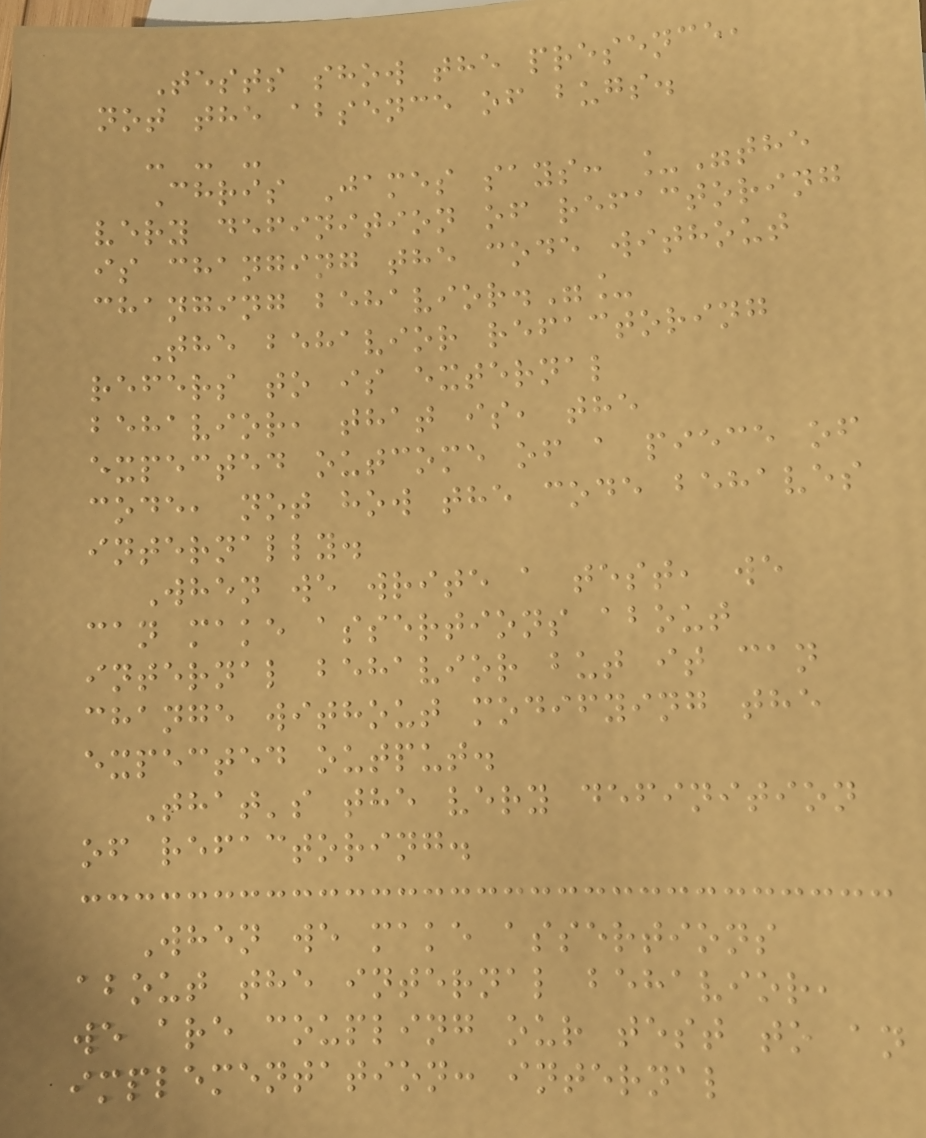Tests show the presence,
not the absence of bugs.
- - -
Chris James says: _"the
very definition of refactoring
is changing the code without
changing behavior."_
The behavior refactoring
refers to is external
behavior, that is, the
expected outcome of a piece of
code, not how the code behaves
internally.
When we write a test, we
can make assertions about
internal behavior but it can
change without modifying the
expected output.
That's the very definition
of refactoring.
When we make assertions
about the internal behavior,
we are coupling our test to an
implementation: internal
